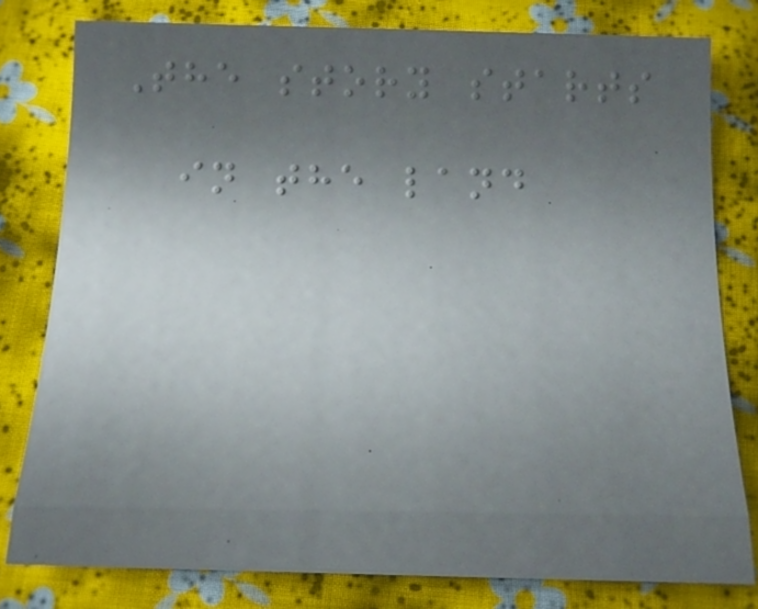The story starts
in the land
